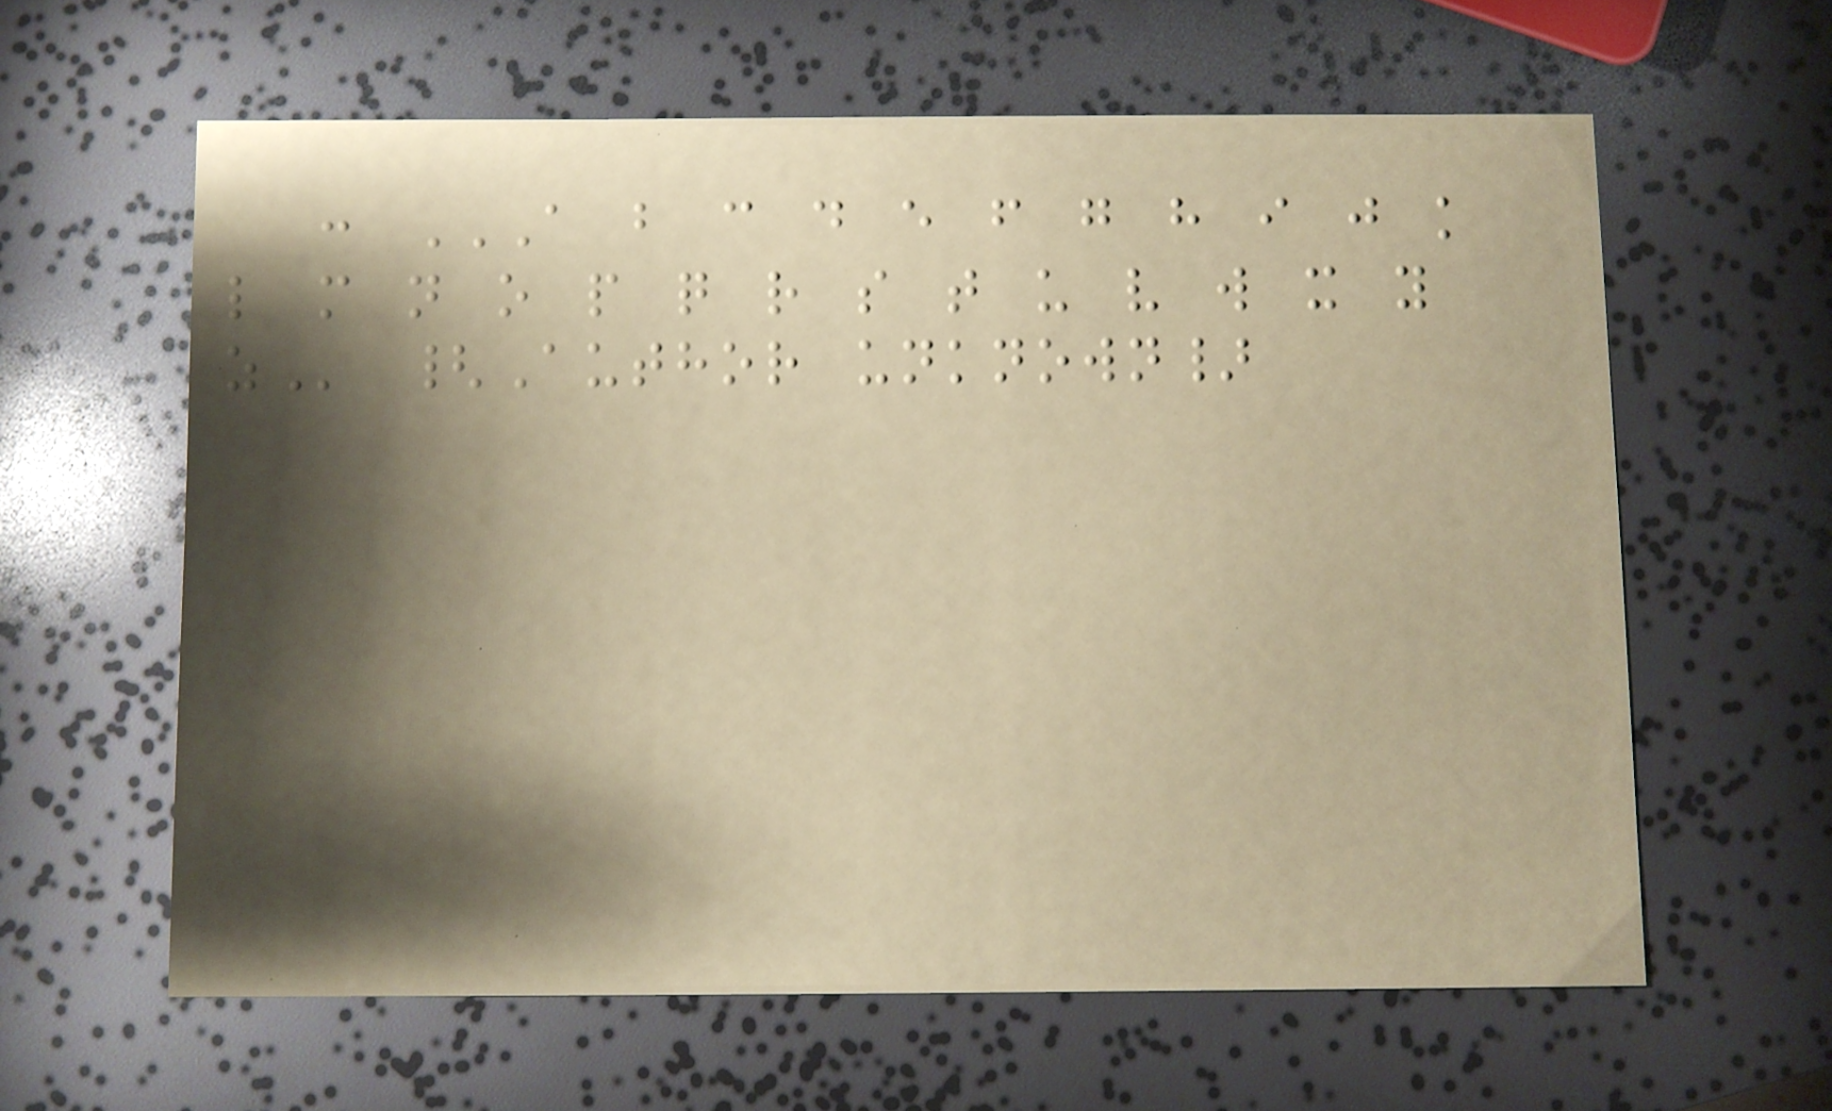: A B C D E F G H I J K
L M N O P Q R S T U V W X Y
Z {Author unknown}
